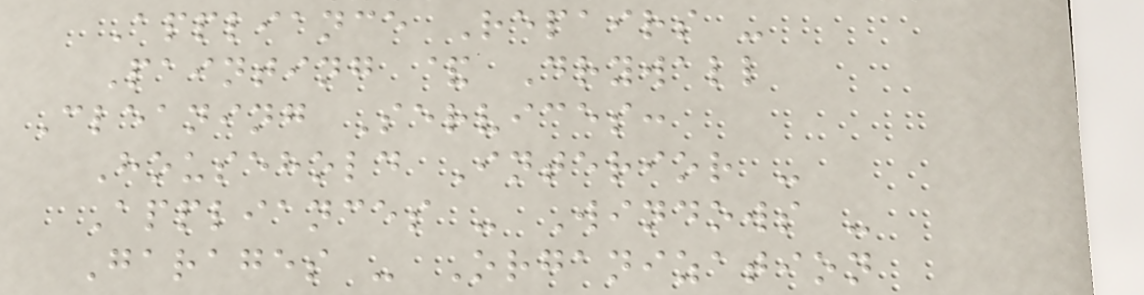Appliance Repairs -
Painting & Drywall
Cleaning Services:
Household Interior -
Appliances - Windows -
Garages - Organization
